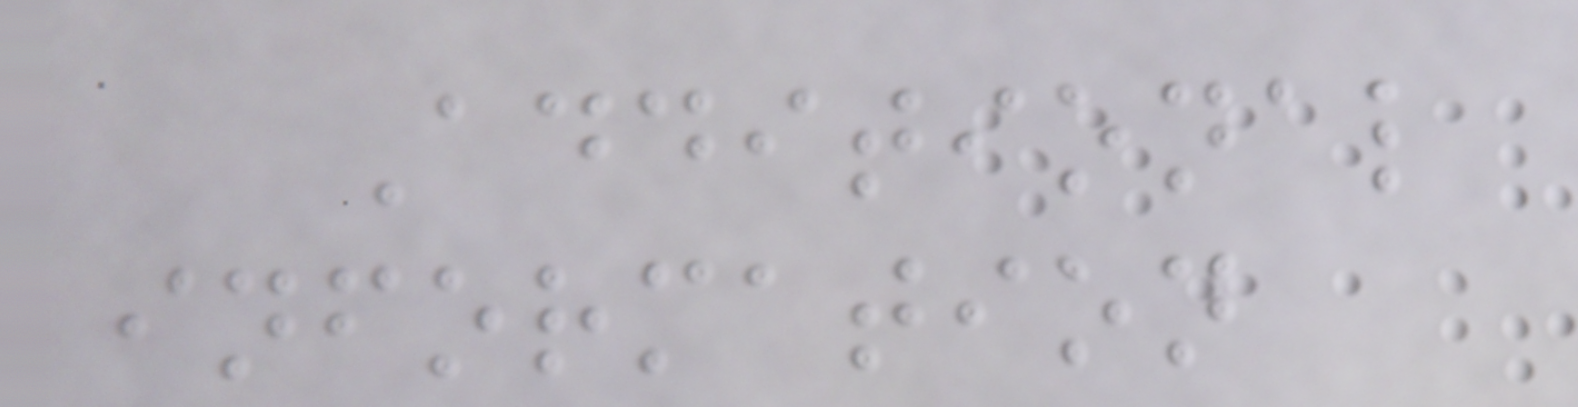Additional
information
